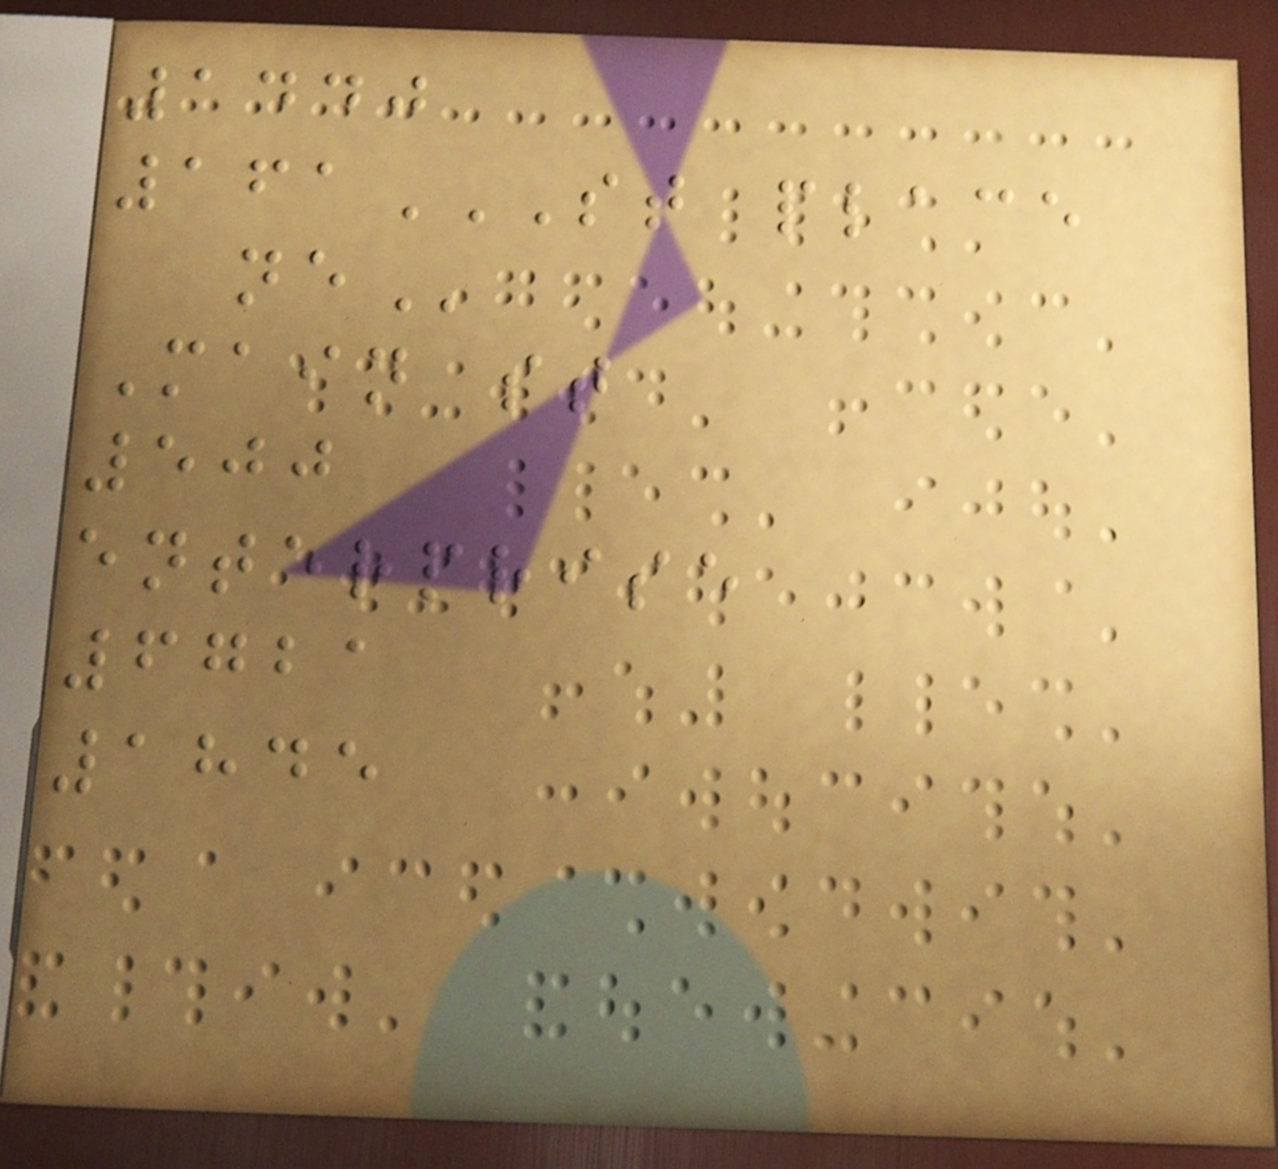1440
161ST PLACE
NE
Main st
500
enterprise
6721
1845
